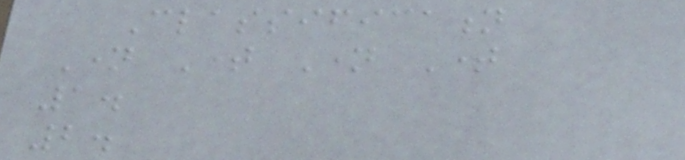Classification
Name Time Name Time
1.
2.
